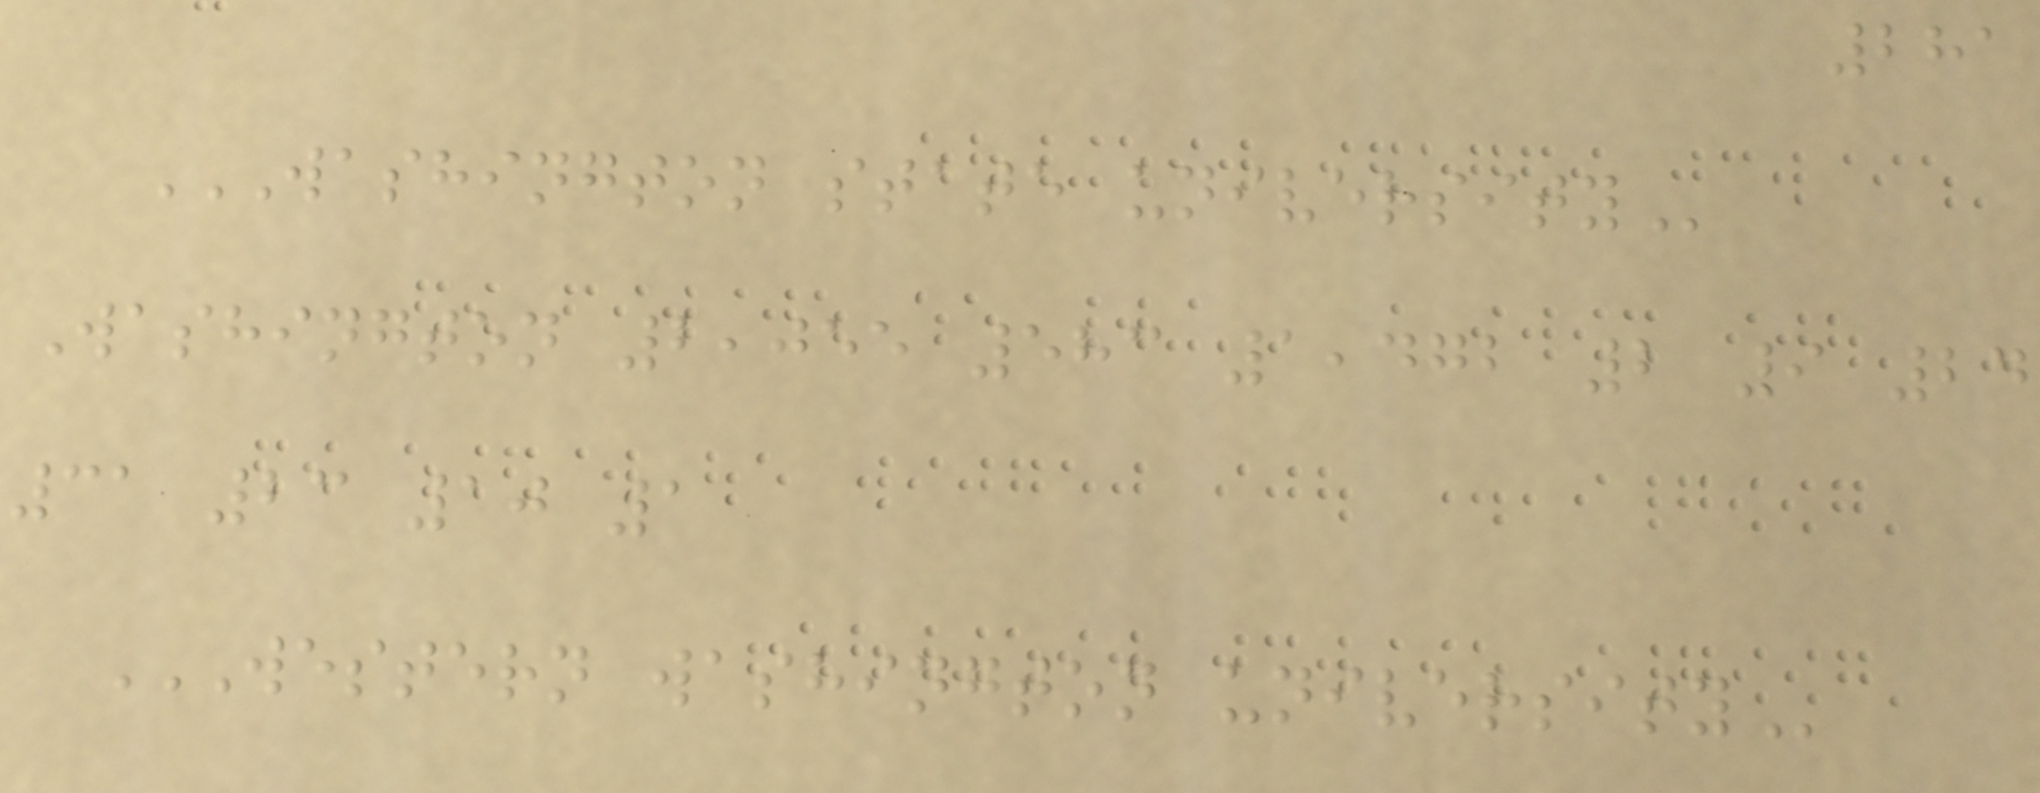281
WASHINGTON STATE UNIVERSITY
Washington 2,055 583 1,472 2 9 24
31 23 10 1
WESTERN WASHINGTON UNIVERSITY
